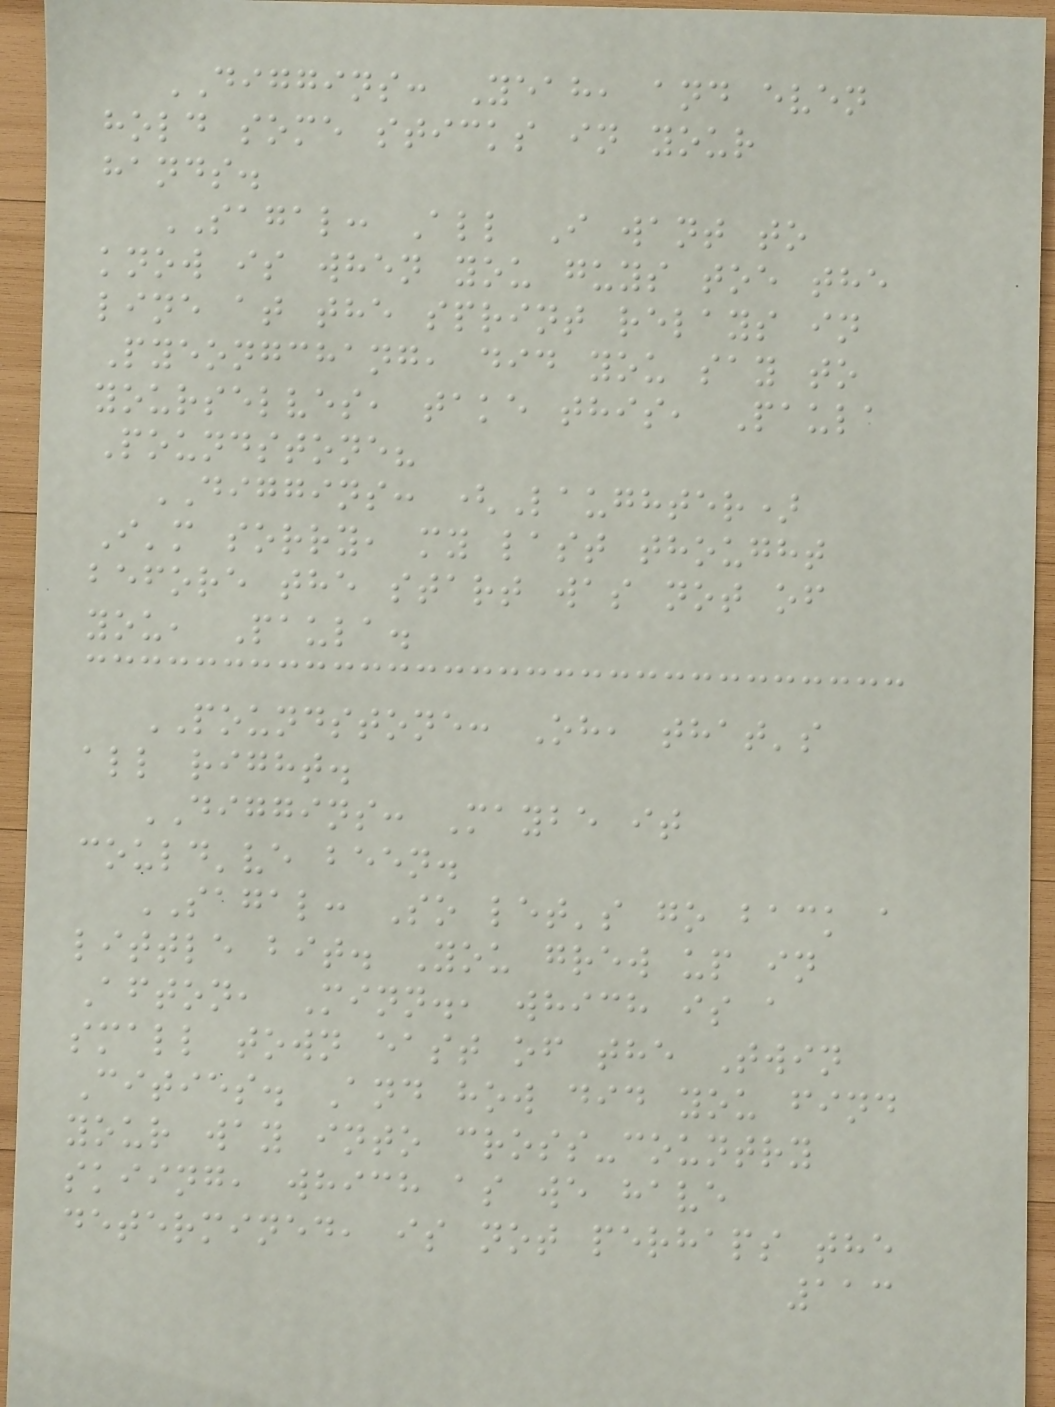DIGGINS: Yeah, and even
hold some sticks in your
hands.
SAGAL: All I want to
know is when you guys toe the
line at the sprint relays in
Pyeongchang, did you say to
yourselves, take this, Paula
Poundstone?
DIGGINS: (Laughter)
I'm sorry, my last thought
before the start was not of
you, Paula.
POUNDSTONE: Oh, that's
all right.
DIGGINS: Maybe it
could've been.
SAGAL: So let's go back a
little bit. You grew up in
Afton, Minn., which is a
small town east of the Twin
Cities. And how did you find
your way into cross-country
skiing, which as we have
determined, is not perhaps the
113
